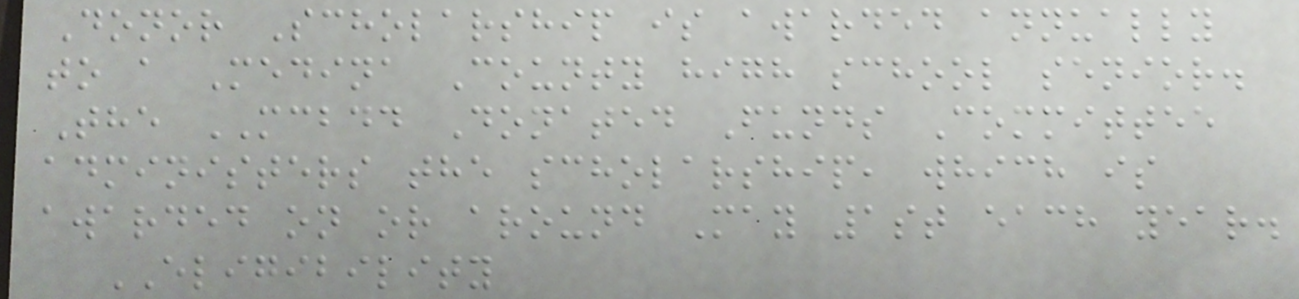Donor Scholarship is awarded annually
to a Medina County high school senior.
The MCBDD Donated Funds Committee
administers the scholarship, which is
awarded on or around May 1st each year.
ELIGIBILITY
